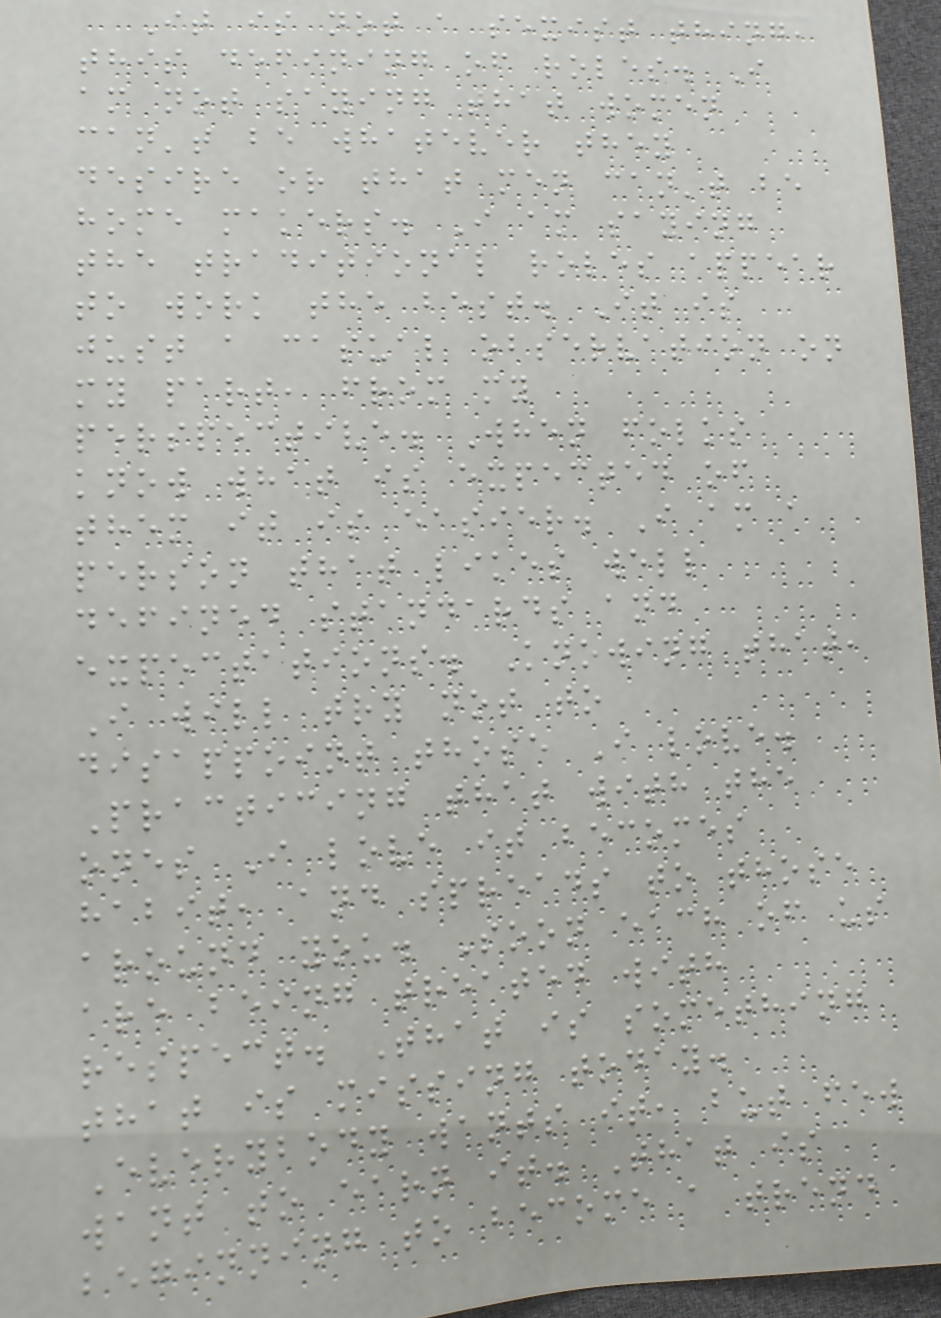It is not a sexist thing,
this defining of roles. I
am not saying that women
can't be whatever they
desire or that men can't be
home makers. I am saying
the traditional roles appear
to work the best. It is
just a casual observation on
my part, from my
perspective. When folks
know what is expected of
them it is easier. I am a
person that likes well
defined standards and
expectations. Knowing that,
I will try not to
disappoint those I love.
Practicing that with the
ones I love it becomes
habit, and spreads to those
around you. Soon each of us
are being treated with
respect. That is something
that is missing today.
Everybody wants it, but few
want to earn it. That is
beginning to become a trend
